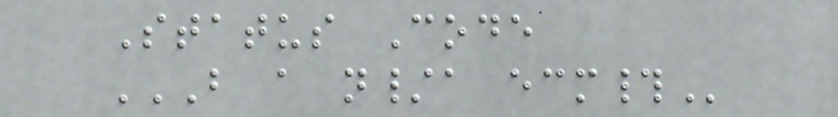Status Code
B A N/A ECM#
